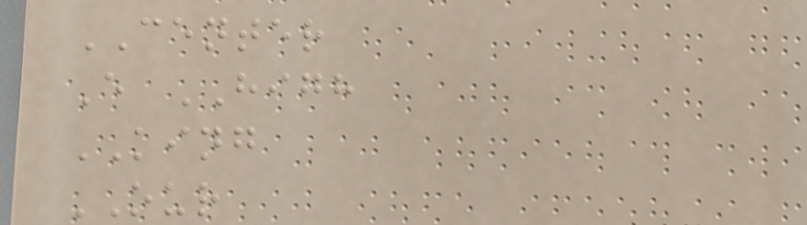CENTER
E HIGH
KING
OUR
